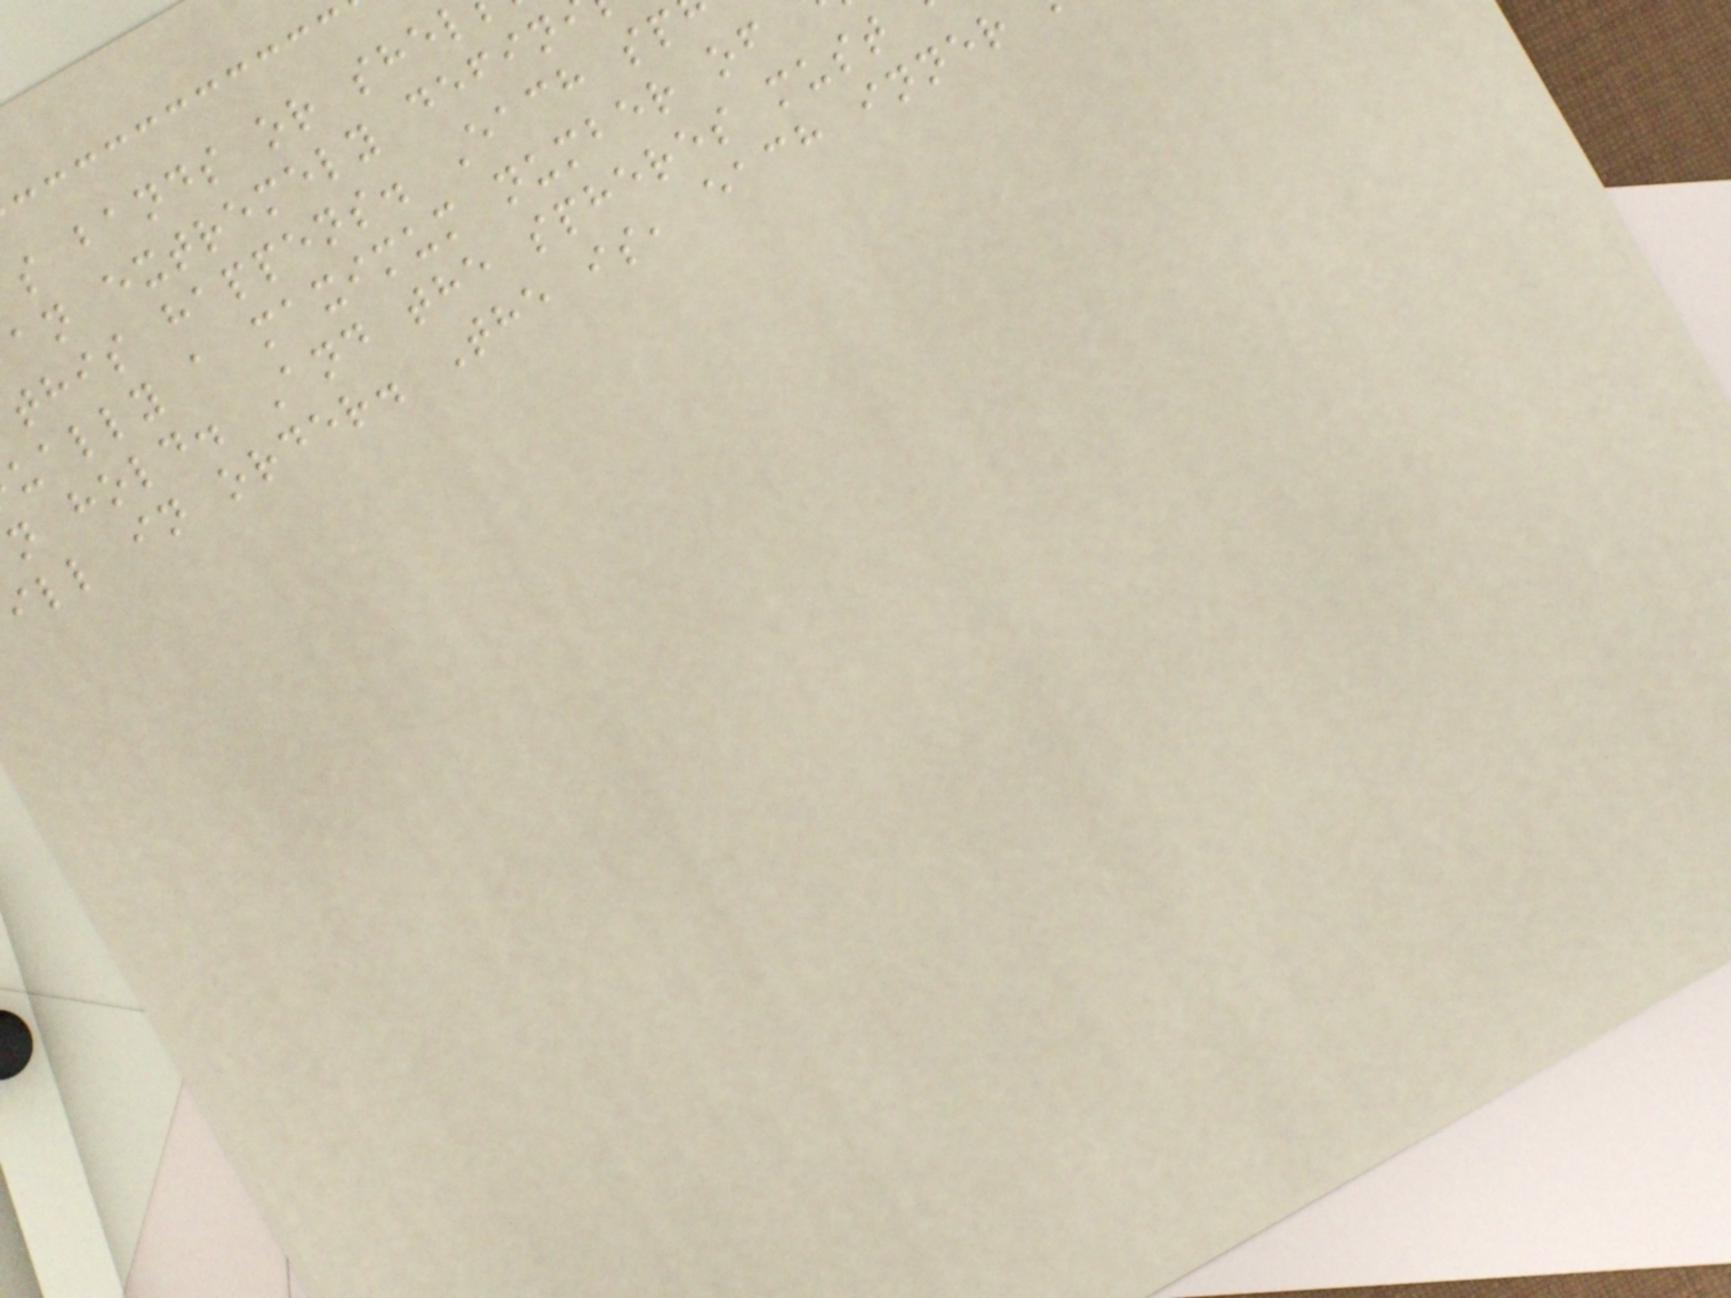s bands or shel
an extremely defin
this happens. Each sp
ually a maximum number of
n hold. And the spheres must
ill in order. The is, each inner
